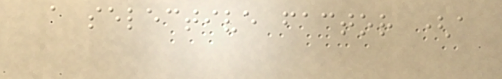a selective factor (a
